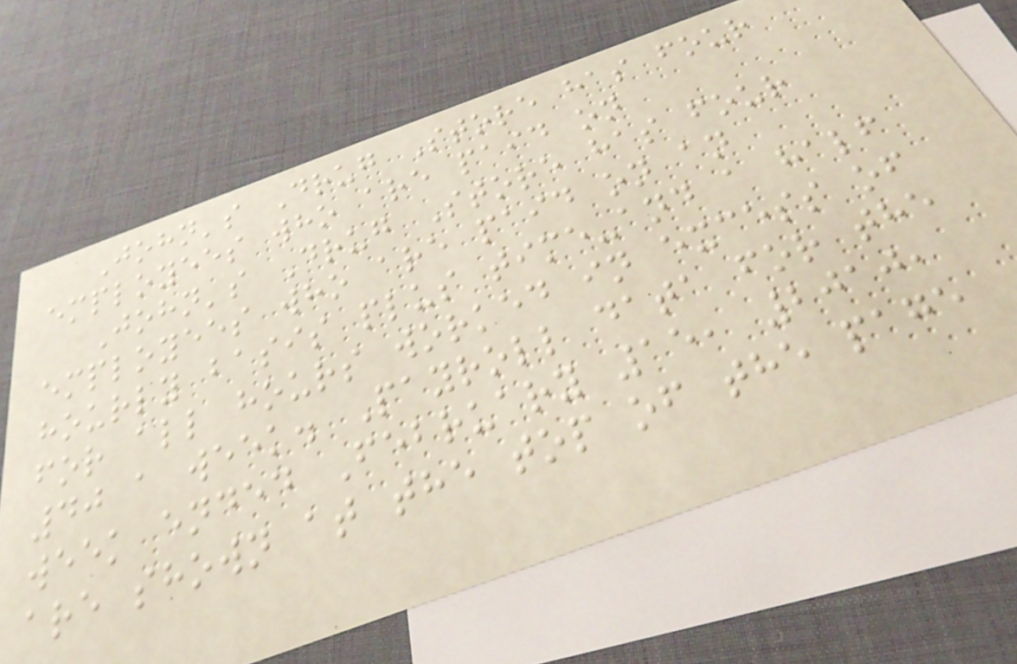John's Drug Store has four
employees who are paid on
John's Drug Store has four
employees who are paid on an
hourly basis plus time-and a half
for all hours worked in excess of
40 a week. Payroll data for the
week ended February 15, 2010,
are shown at the top of the page
